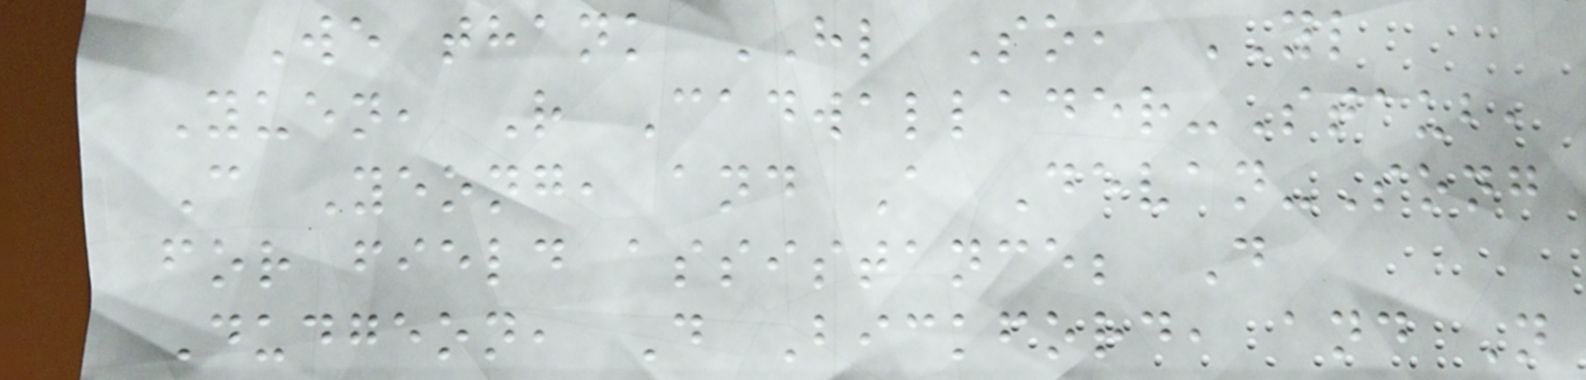We thank HL So, YL
Yuen, R Cadwallader-Staub,
C Yeong, and A Devan-Song
for field assistance; D
Dudgeon, D Bickford, and N
